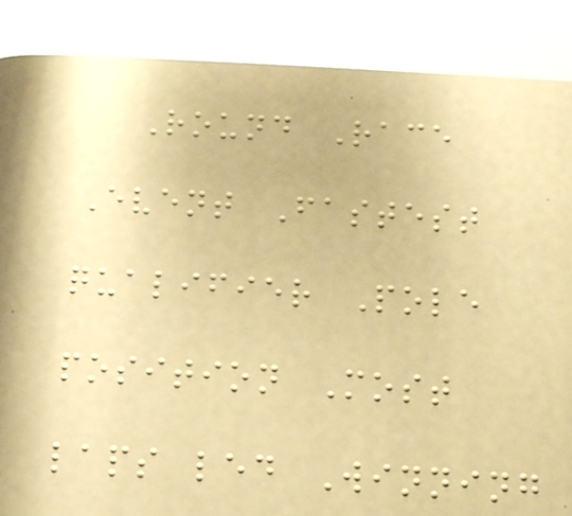Round Race
Event Fastest
qualifier Pole
position Most
laps led Winning
